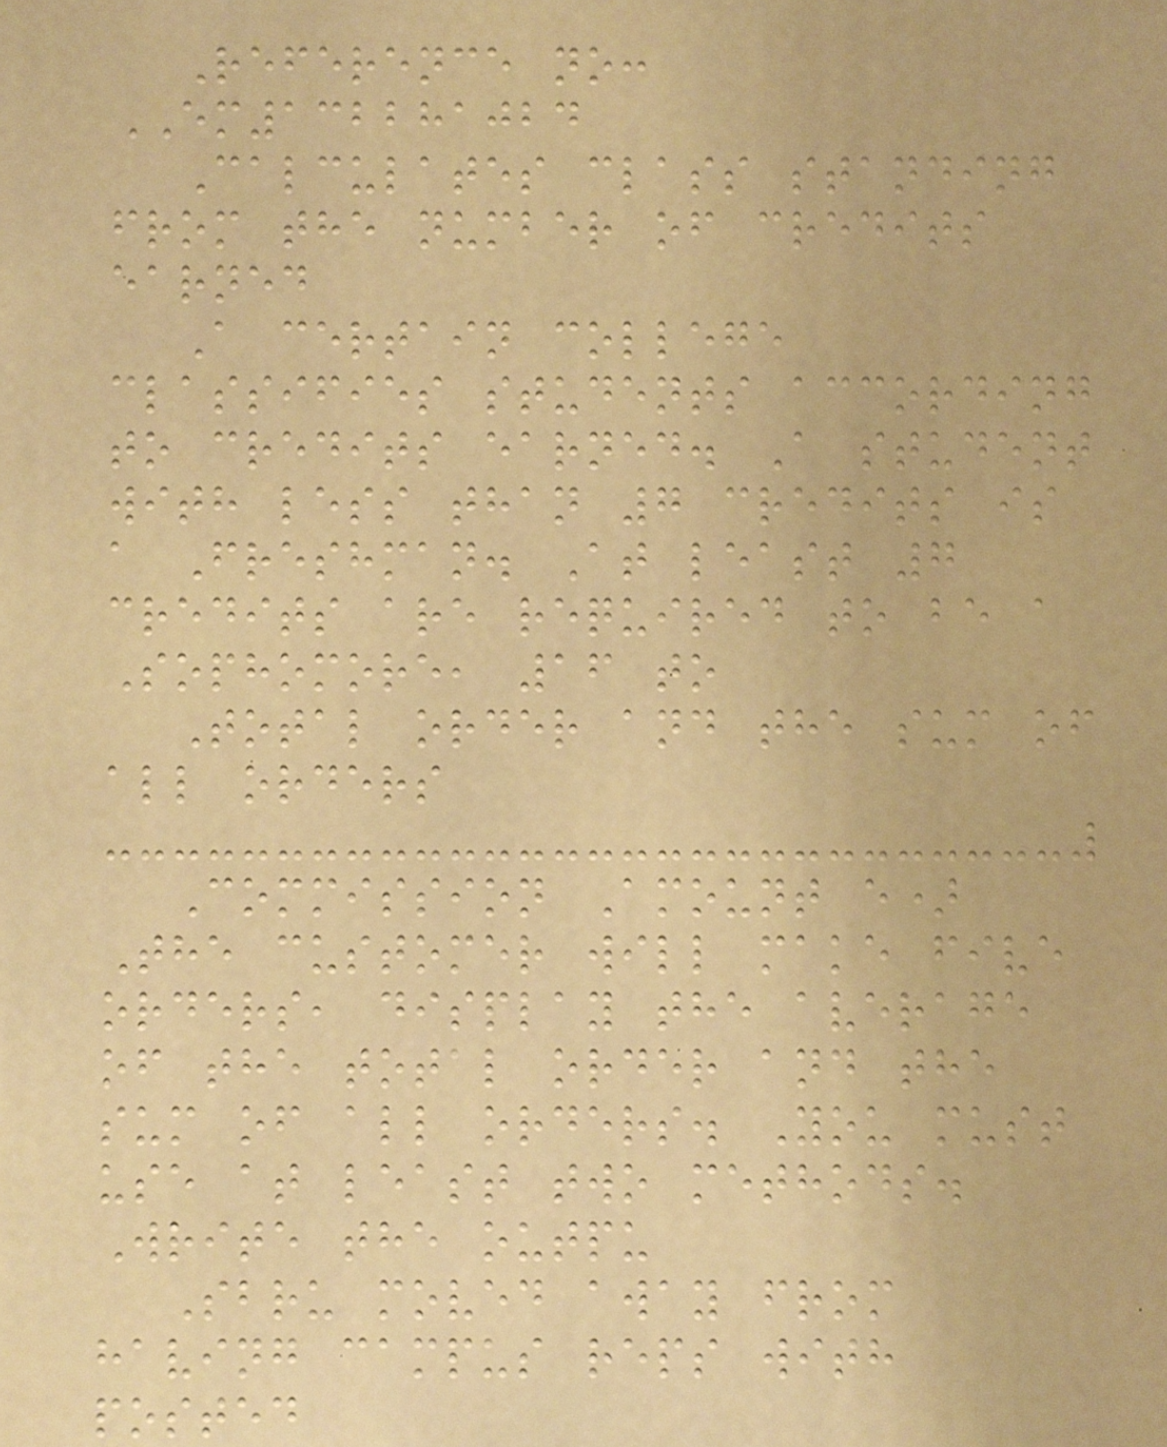Reference no:
EM132281024
Calculates class standing
from the number of credits
earned
A certain college
classifies students according
to credits earned. A student
with less than 7 credits is
a Freshman. At least 7
credits are required to be a
Sophomore, 16 to
Total order and the sum of
all orders
Commission Amount e)
The customer will make five
orders, display the average
of the total order and the
sum of all orders. You must
use at least two methods.
Write the outpu
Sbru moved away from
having campus reps with
posted
